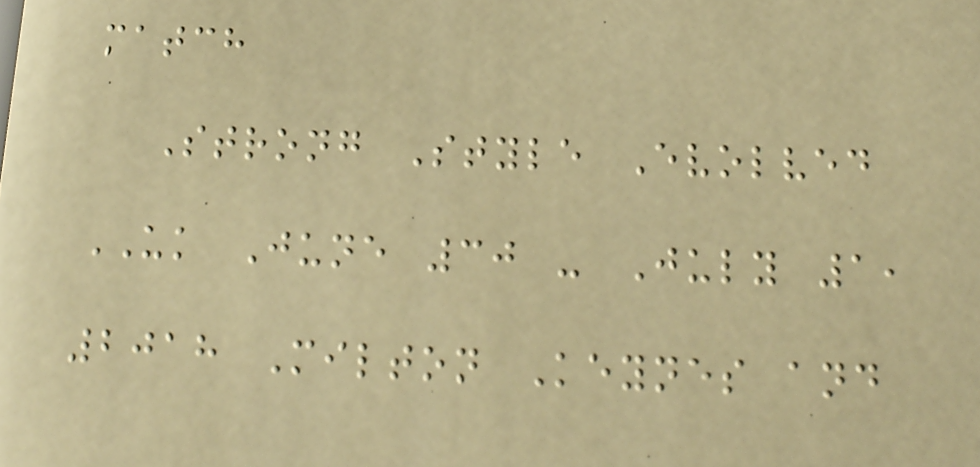match
Strong Style Evolved
UK June 30 - July 1,
2018 Milton Keynes and
